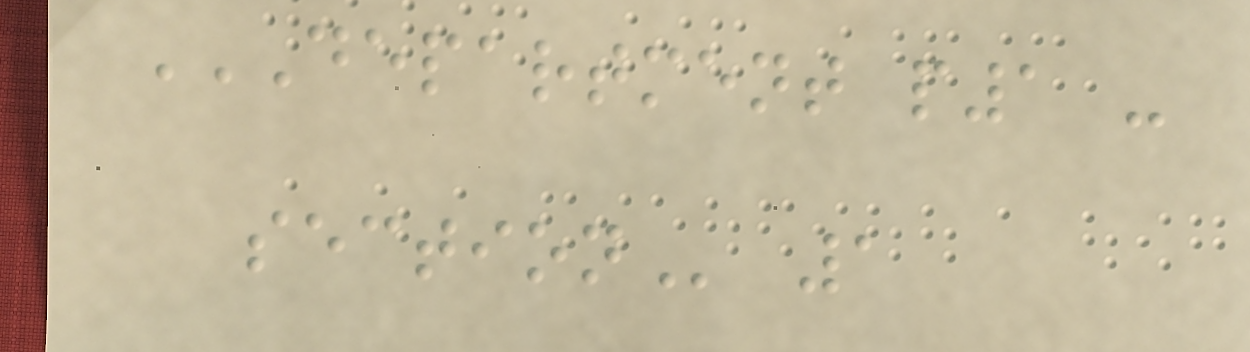DEPARTMENT P1 -
SECTION 1
